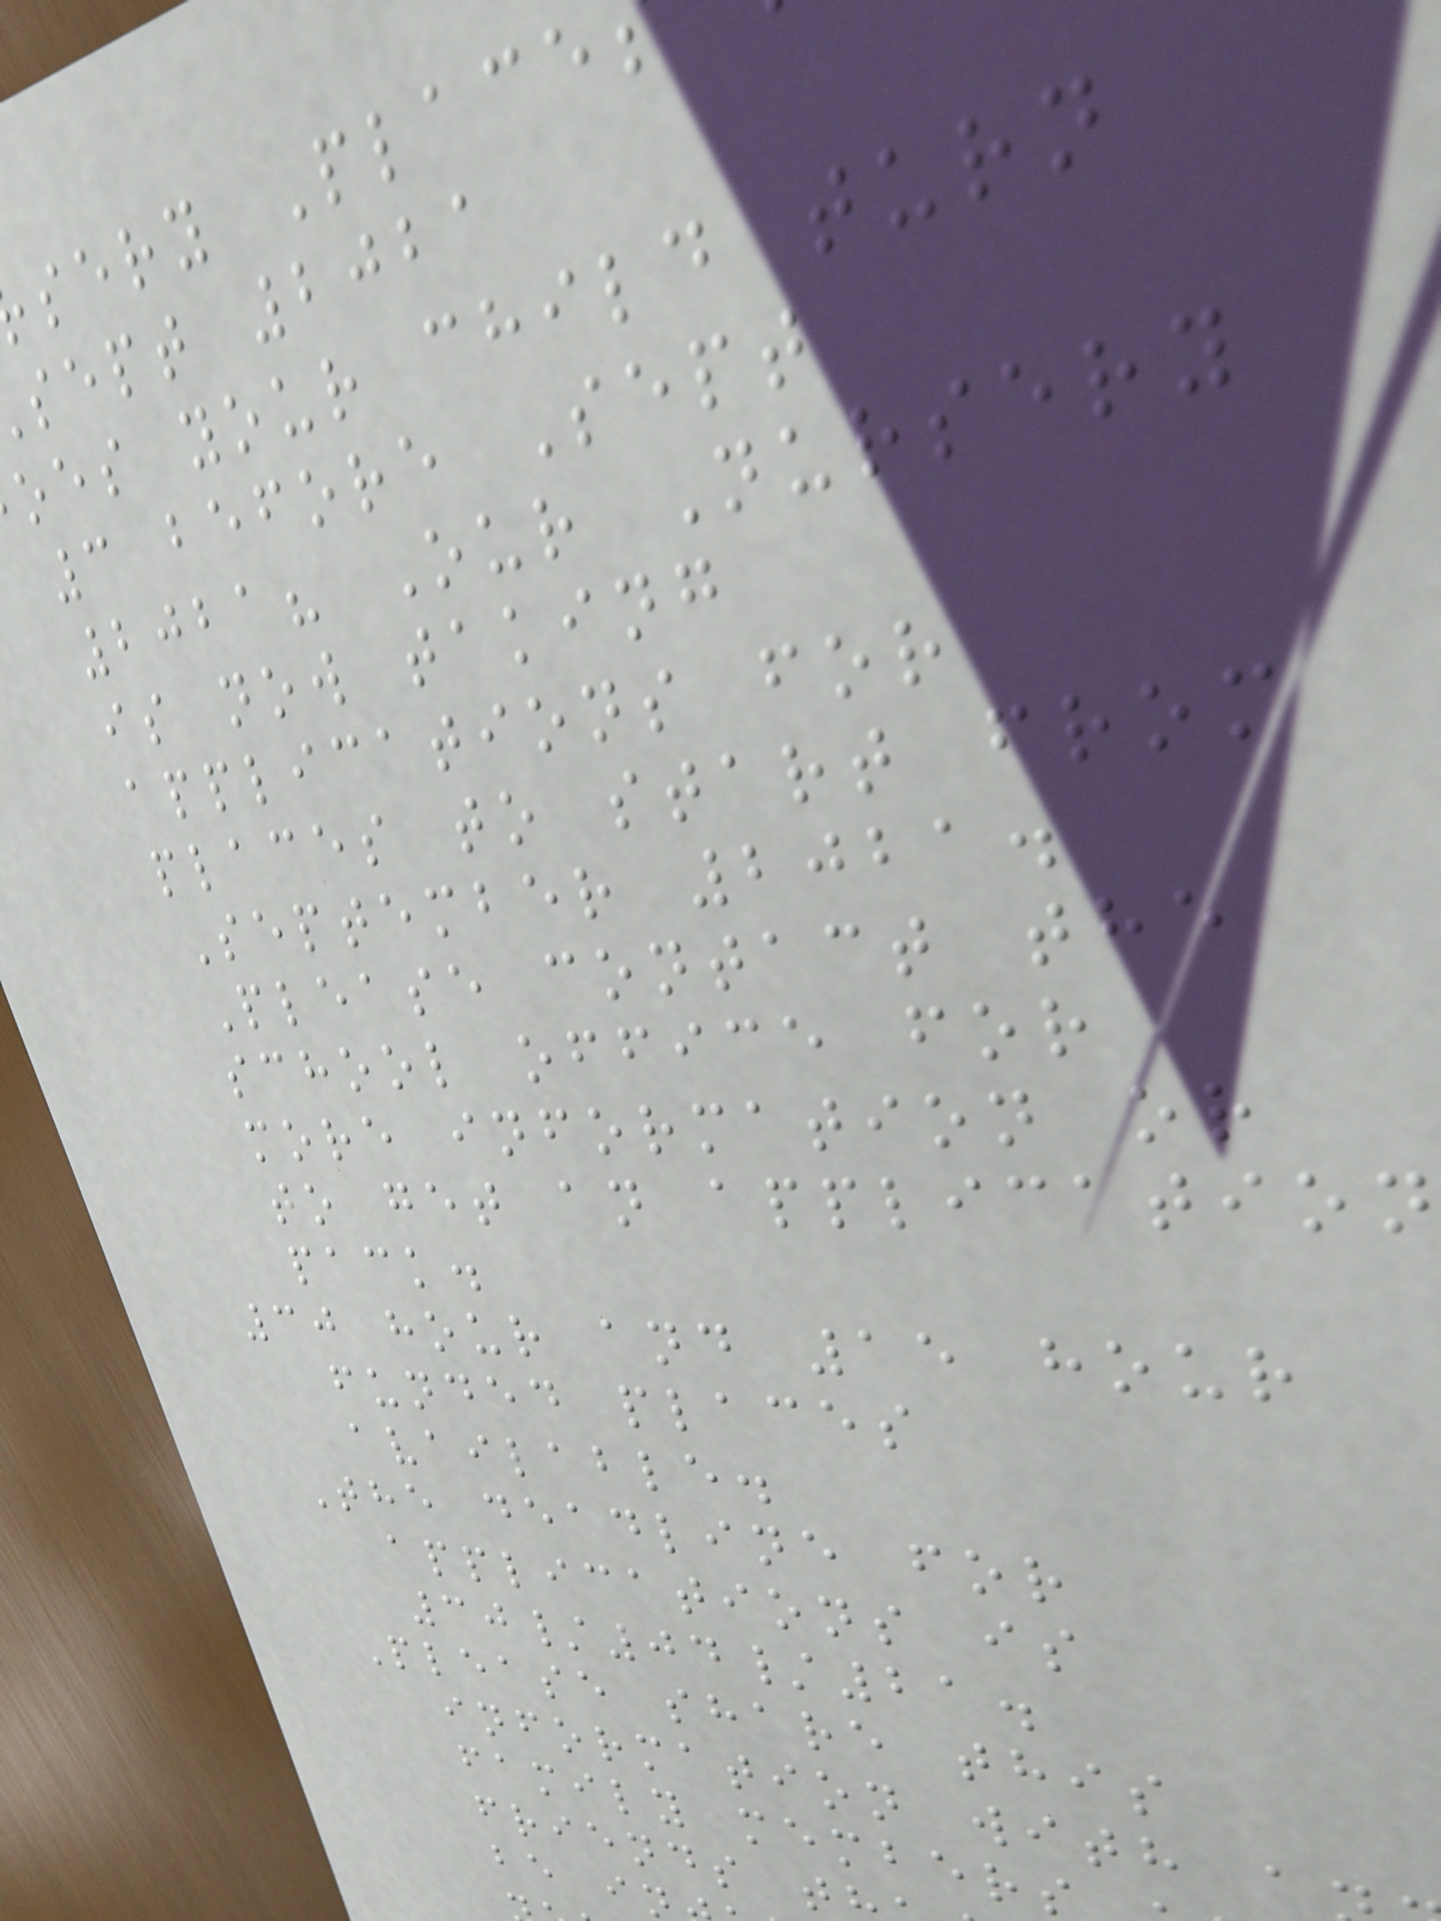sery Place
sept 2021
oes your child turn
3 before Sept
2021? Our Nursery
is now taking
applications for
places to start from
September 2021.
Please contact the
school office for
more information or
to get an application
pack.
30 hour and 15 hour
funded places
available.
The deadline for
applications is
30/04/21.
Please share this
information with a
family member
friends t
